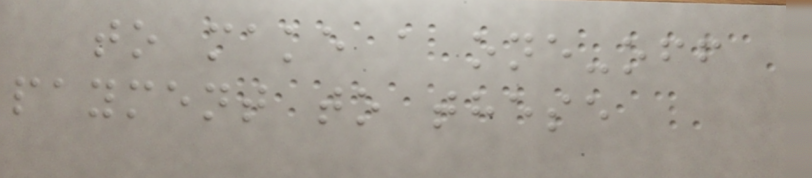to make a one-off
payment to these
